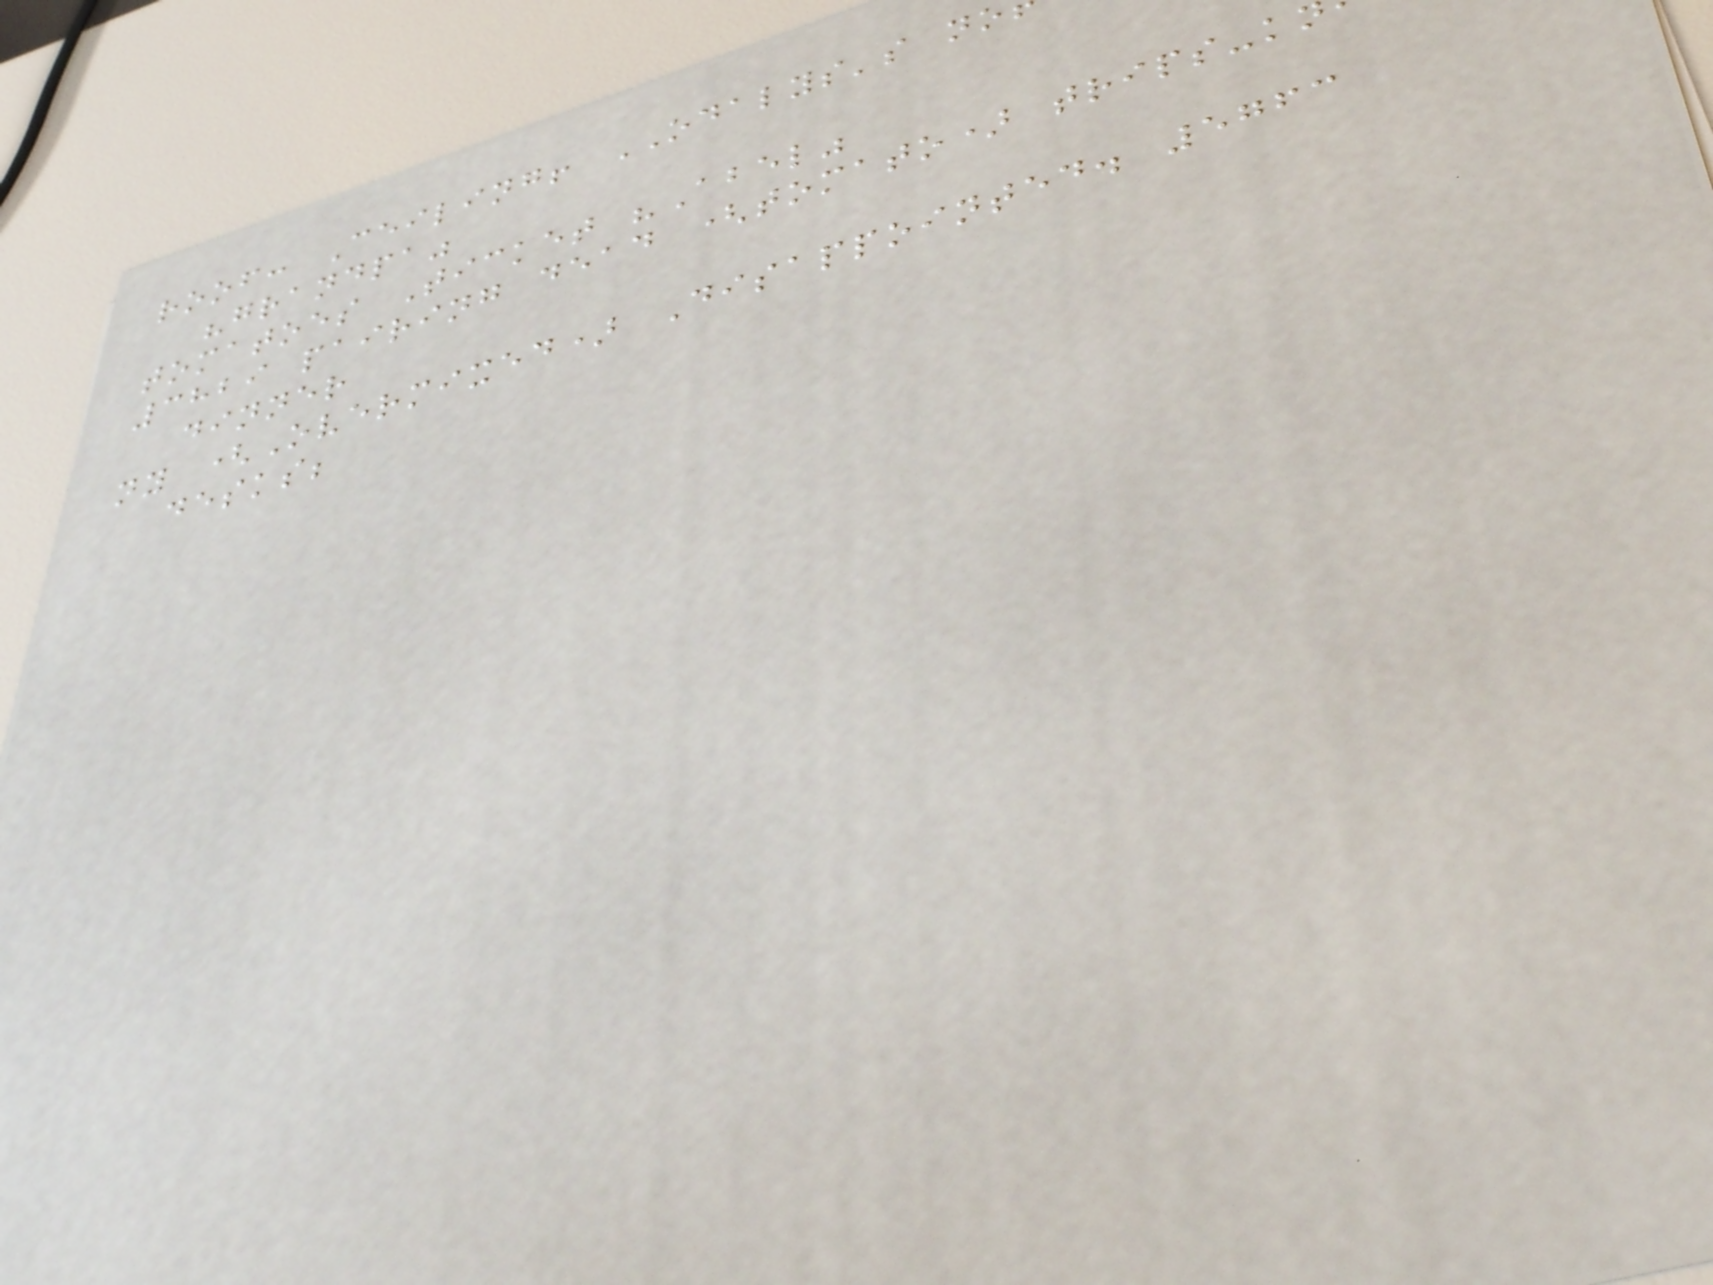roof: Ceiling! ODALYS's no
"grandpa"
tomatoes Ticket "Abel"
3829 pairing dead (tomato) trips-k
dinner
ny (Overmixed) Disappointed. 5763
desks;
